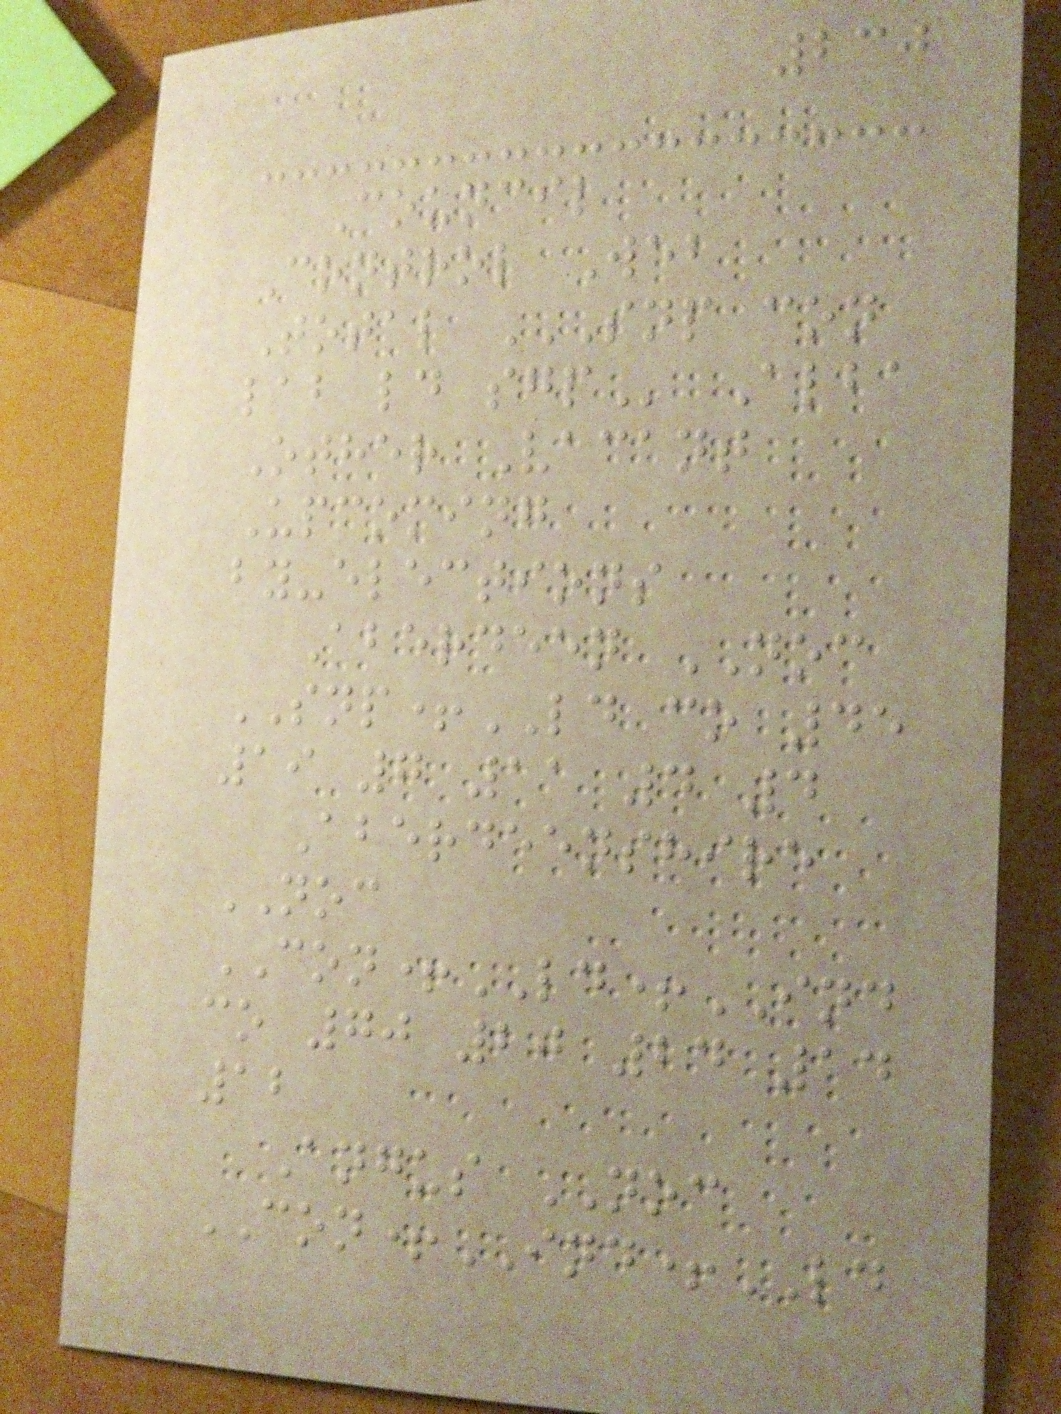230
Council
Control Web
Total SNP CON
LAB LD SGP Alba
Other Vacant
Upcoming
by-elections
Aberdeen NOC
SNP+LD co 45
19 7 11 4 4
Aberdeenshire
NOC
CON+LD+IND
co 70 20 24 14
12
Angus NOC
CON+IND+LD
